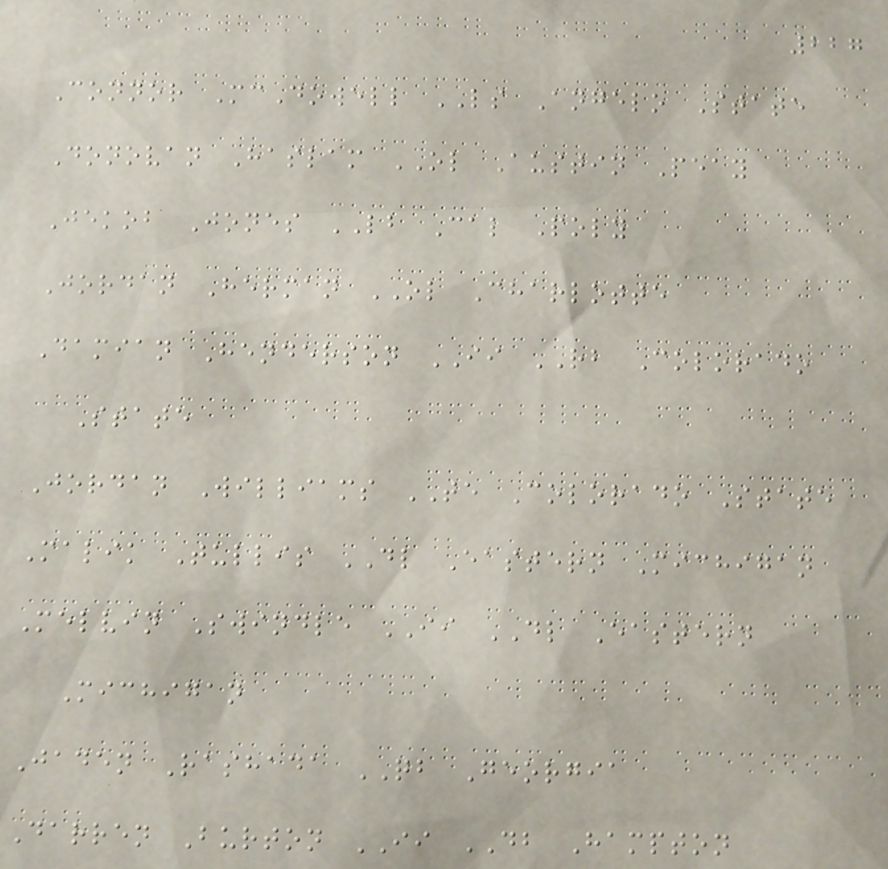227
Connor McDowell LS Angelo State
Donovan Haslam OL Austin Peay
Jekob Jones LB Cal Poly
Jordan Herman OL Charlotte
Damian Henderson II RB Colorado
State
Jordan Williams TE Colorado State
Malik Tullis DL Eastern Michigan
Melvin Swindle II DL Eastern
Michigan
Jaden Rashada QB Georgia
Darren Burton II DB Hampton
